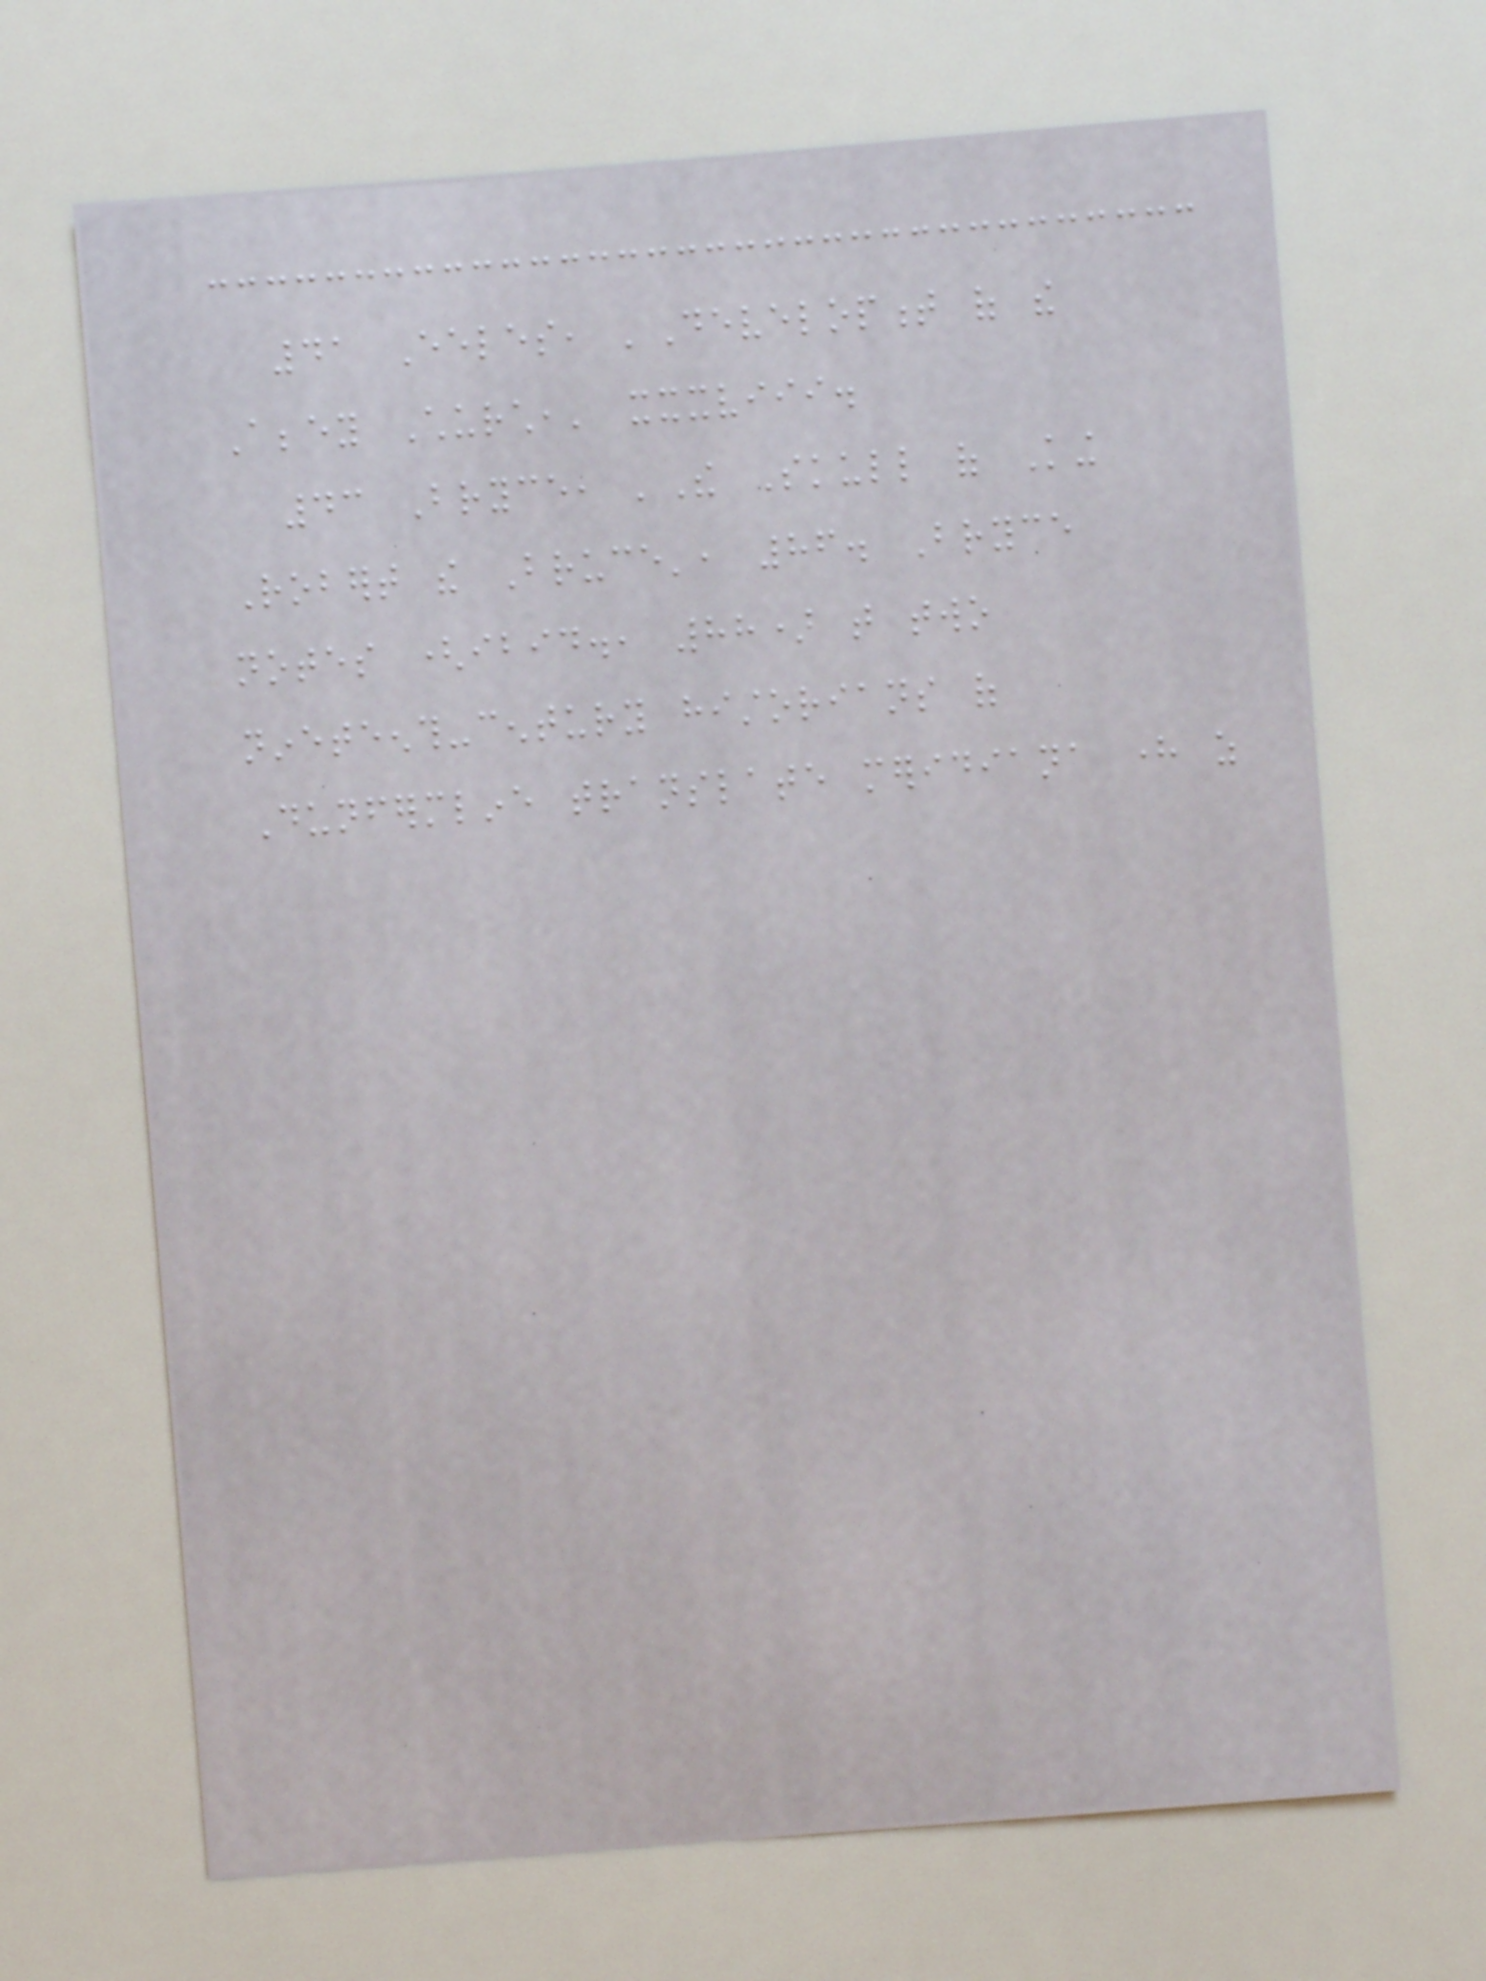41 Eeles, 'Development of the
Abbey Church,' xxxviii.
43 Bryce, 'The Skull of King
Robert the Bruce', 86. Bryce
notes (ibid., 88) that two
nineteenth-century historians of
Dunfermline translate meridiana here as
